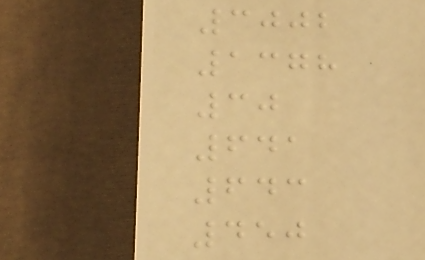3002
1378
30
641
643
450
